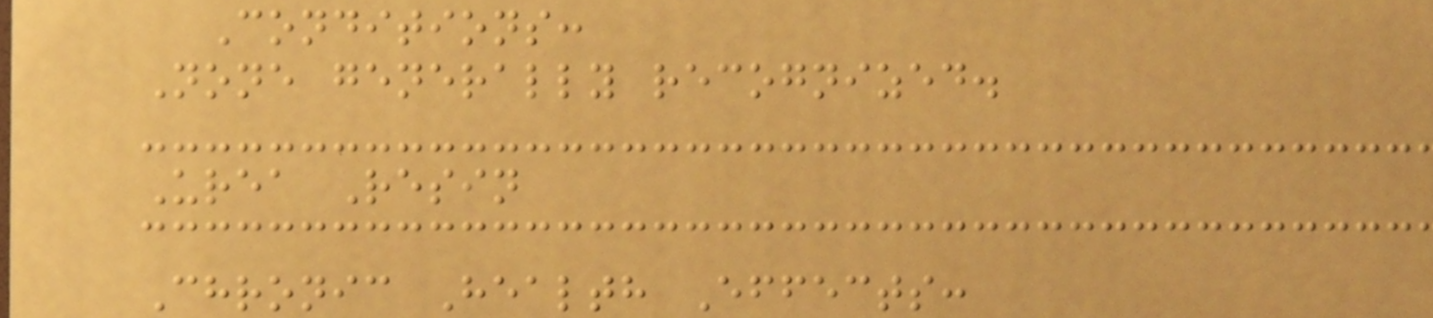Conditions:
None generally recognized.
Urea Resin
Chronic Health Effects:
